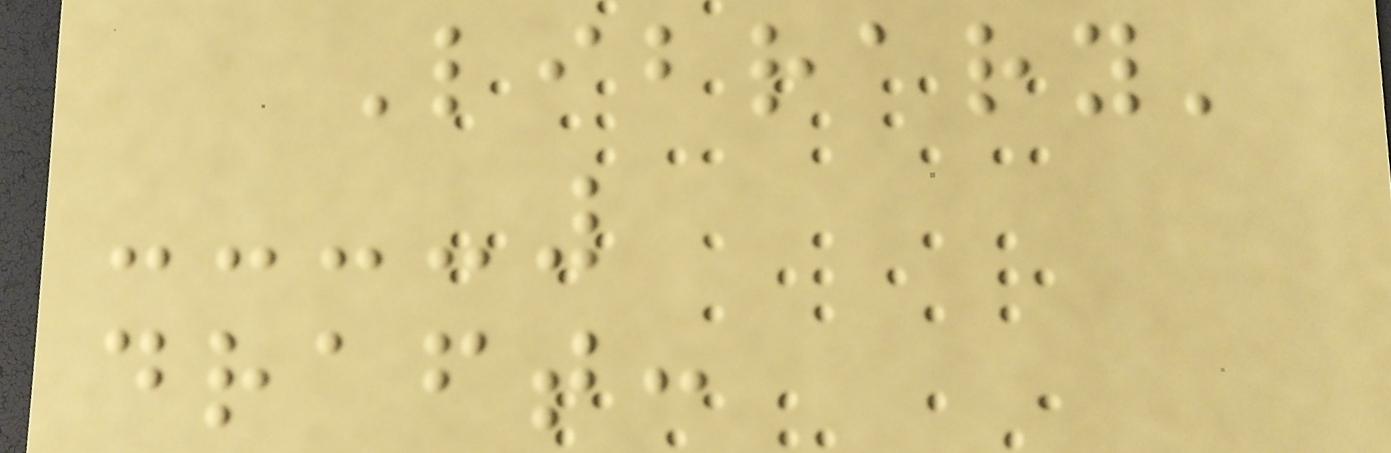Library'
draft:
